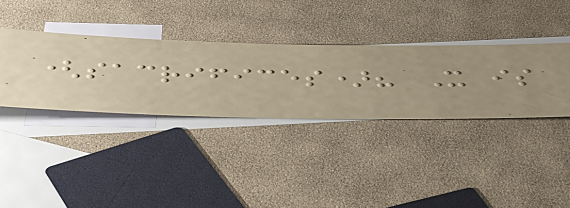(sacrifices)? It is
